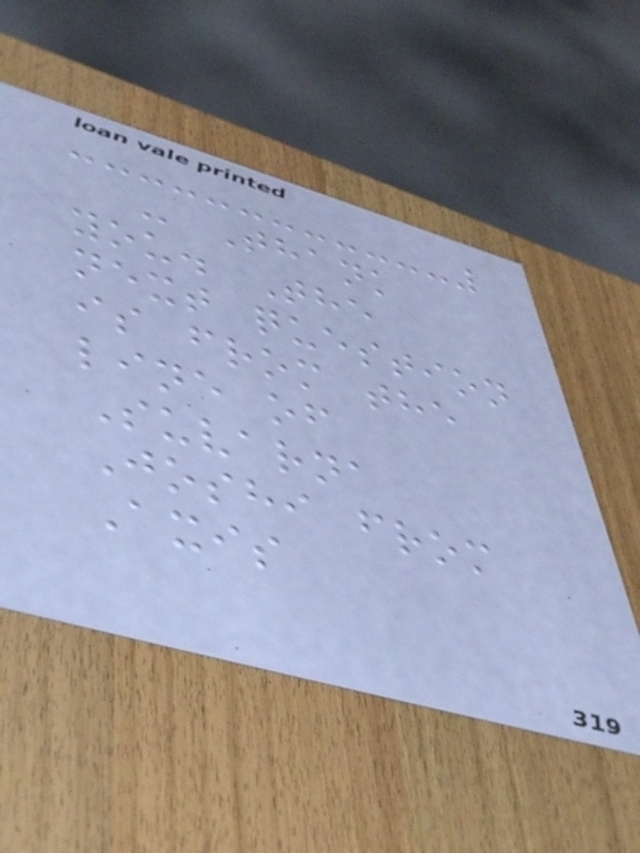- Thank
you. The
next question
is from the
line of
Suvarna
Joshi from
Axis
